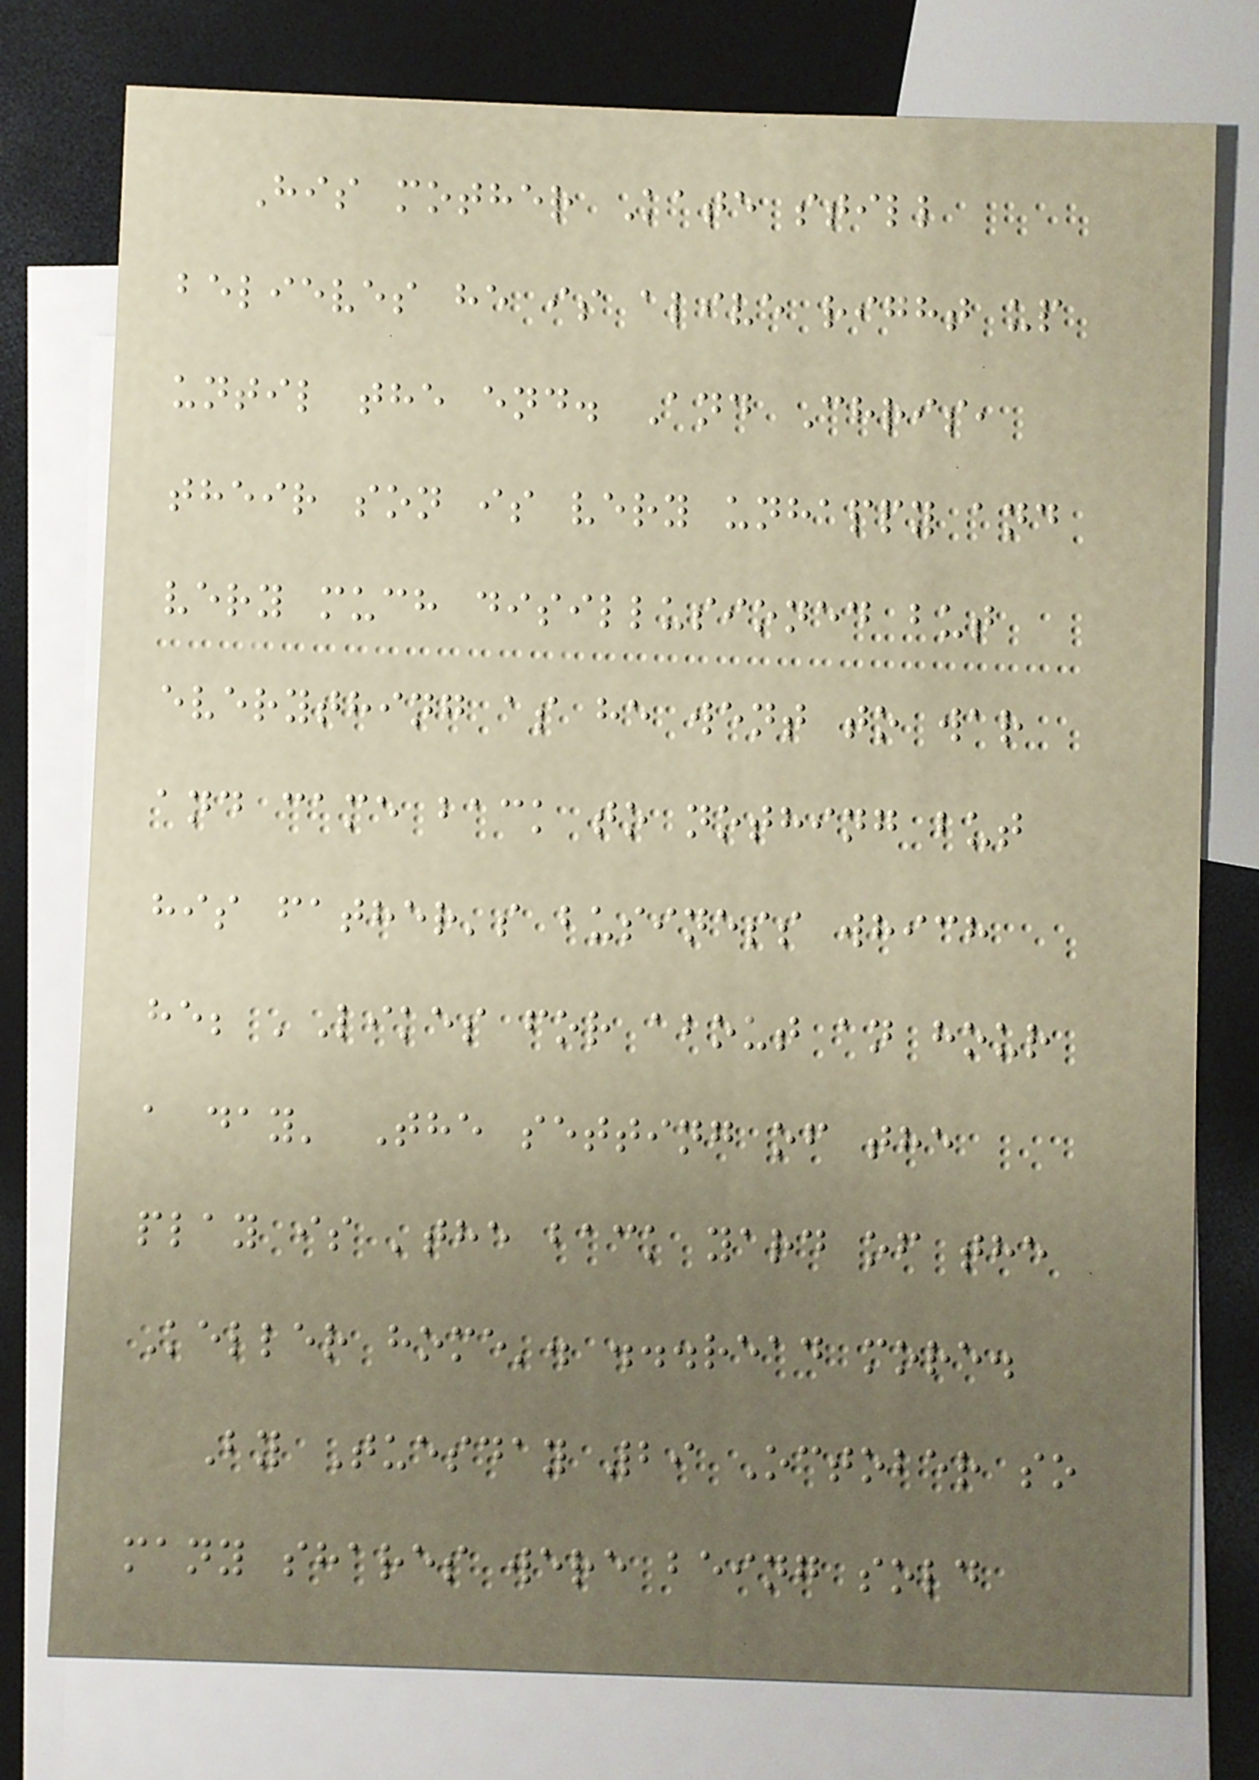His mother Kate still
believes he is alive right up
until the end. And Chris,
their son is very unhappy and
very much disillusioned but
everything as he went to war
and came back to nothing but
his father's business which
he; 'Likes for about an hour
a day' The setting of the
play is 'the back yard of the
Keller home'. ...read more.
By Tuesday 29 October so
many shares were being sold
